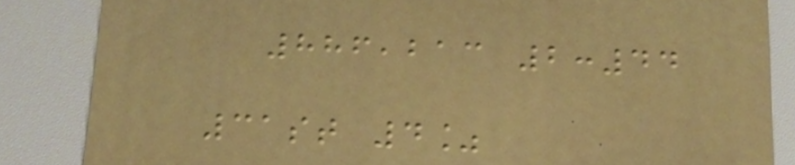886,213 2:44
31st 4%
